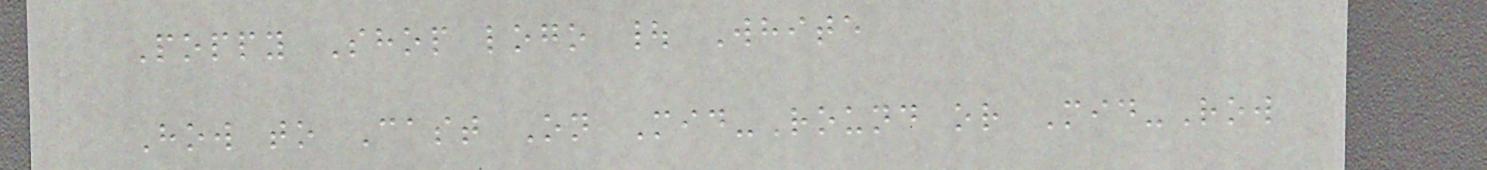Poppy Shop logo | White
How to Cast On Mid-Round or Mid-Row
